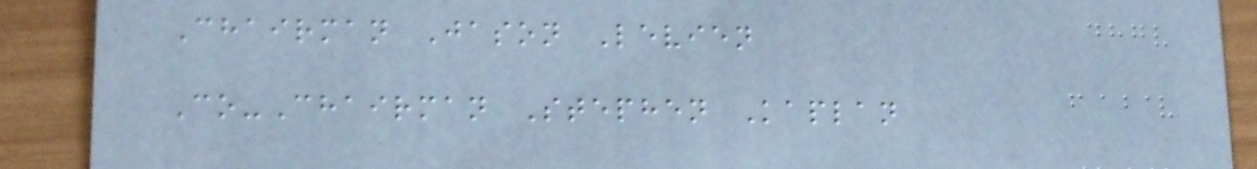Chairman Jason Levien
Co-Chairman Stephen Kaplan
